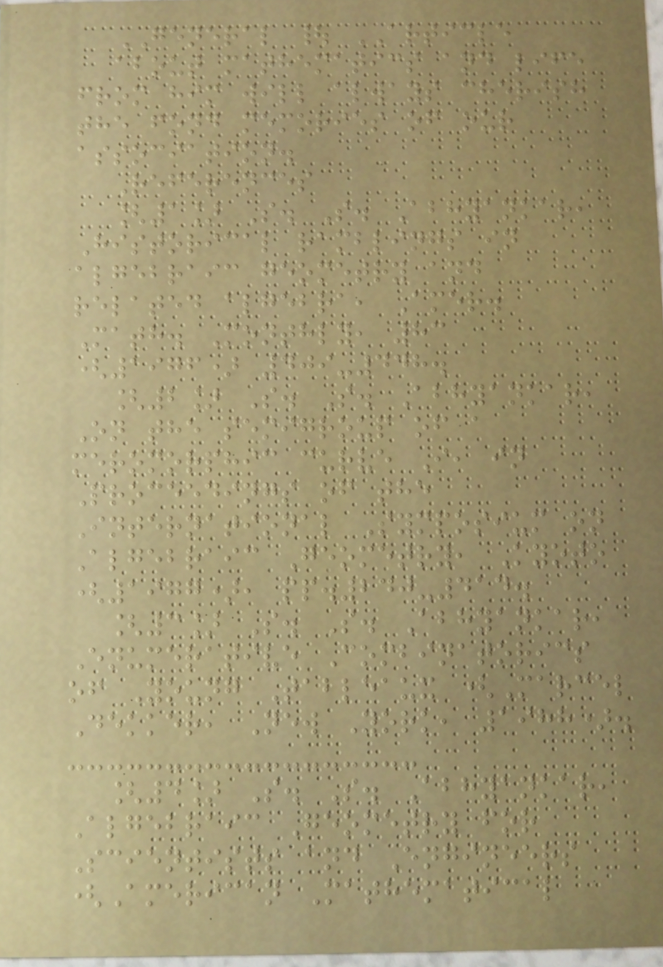GENERAL | ARTICLE
about mathematics and life
from him will always cherish
the fond memories of our
association.
References
[1] S. S. Abhyankar,
Historical ramblings in
algebraic geometry and
related algebra, Amer.
Math. Monthly, 83
(1976) 409-448.
[2] S. S. Abhyankar,
On the semigroup of a
meromorphic curve I, in
Proceedings of the
International Symposium on
Algebraic Geometry, Kyoto
(1977), pp.240-414.
[3] S. S. Abhyankar,
Enumerative Combinatorics
of Young Tableaux (Marcel
Dekker, New York, 1988).
[4] S. S. Abhyankar,
Algebraic Geometry for
Scientists and Engineers
(American Mathematical
